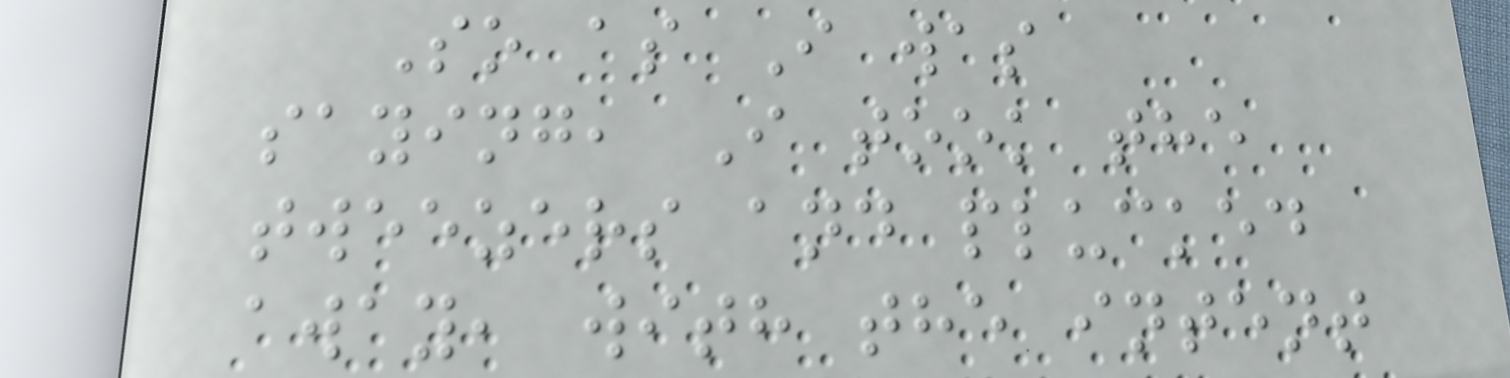So as I was
saying, I took the
tweezers and plucked
away, with the intent
